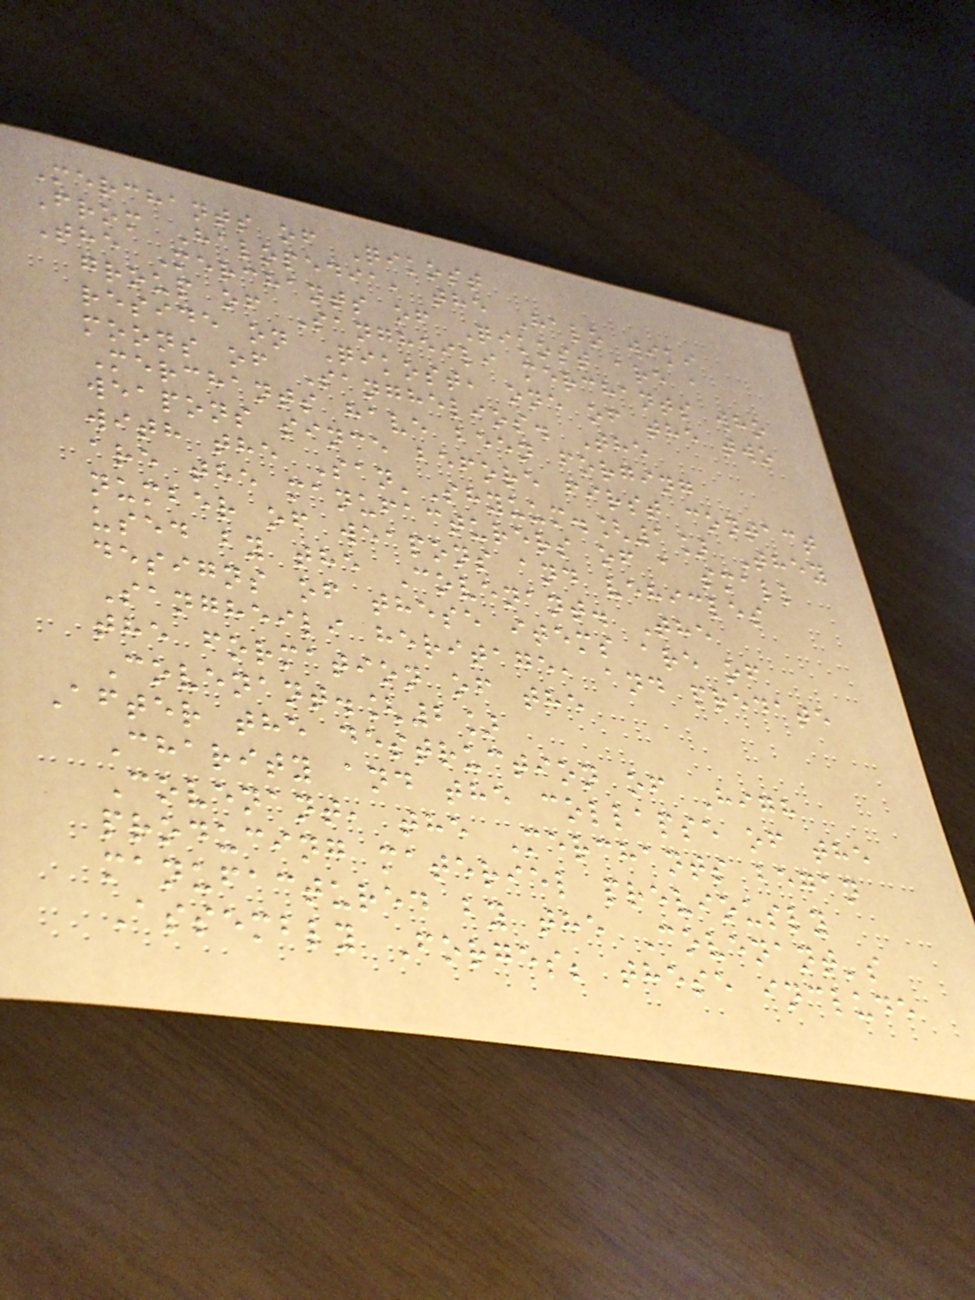Merchants of Qikost
From Halopedia, the Halo wiki
The Merchants of Qikost are a
group of Sangheili merchants who
reside on Qikost, one of the two
moons of Sanghelios. The
Merchants have been forging
weapons since before first contact
with the San'Shyuum.[1] They
are the manufacturers of a small
number of weapons and vehicles
used by the Covenant. The
designs of these items are of
Sangheili heritage, and predate
the formation of the
Covenant.[2]
After the destruction of High
Charity and the collapse of the
Covenant, the Merchants began
producing materiel previously
manufactured by the Covenant's
Assembly Forges; these include
